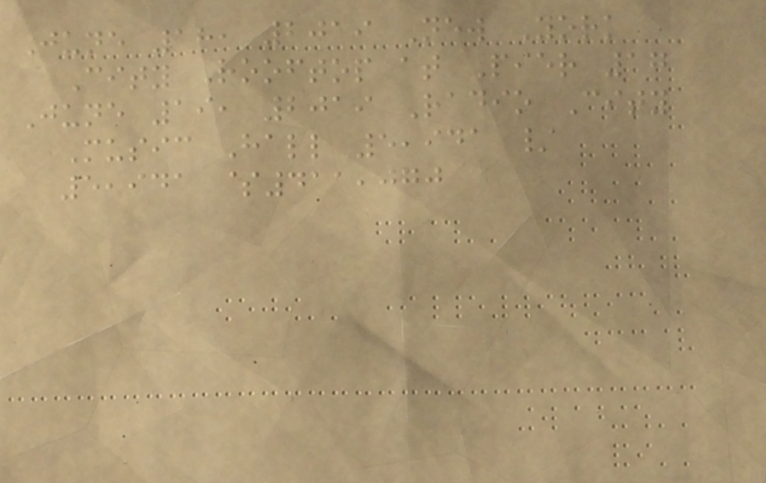June 18, 2019 New York
City Rooftop at Pier 17
June 19, 2019 Radio City
Music Hall 5,941 /
5,941 $411,070
